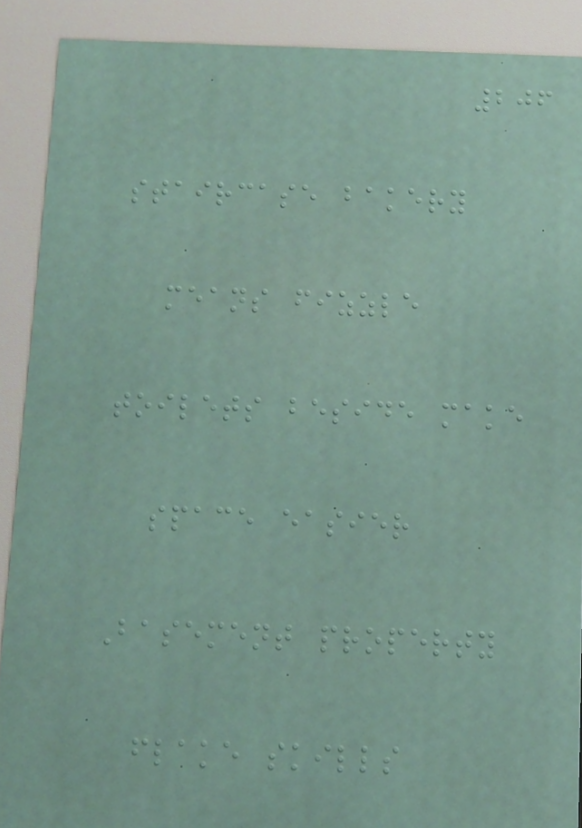206
staircase bakery
means fizzle
toilets beside make
space easier
Basement property
flake skills
